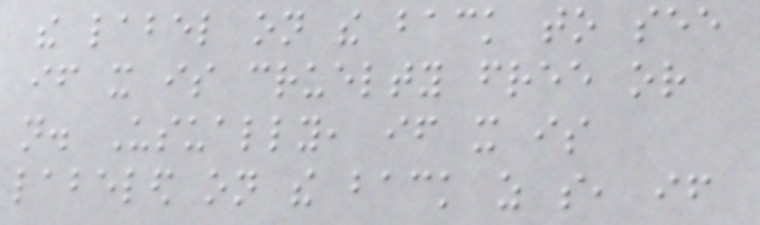the label on the back to see
if it is cruelty free or
not. Usually, if it is
labeled on the back as so, if
